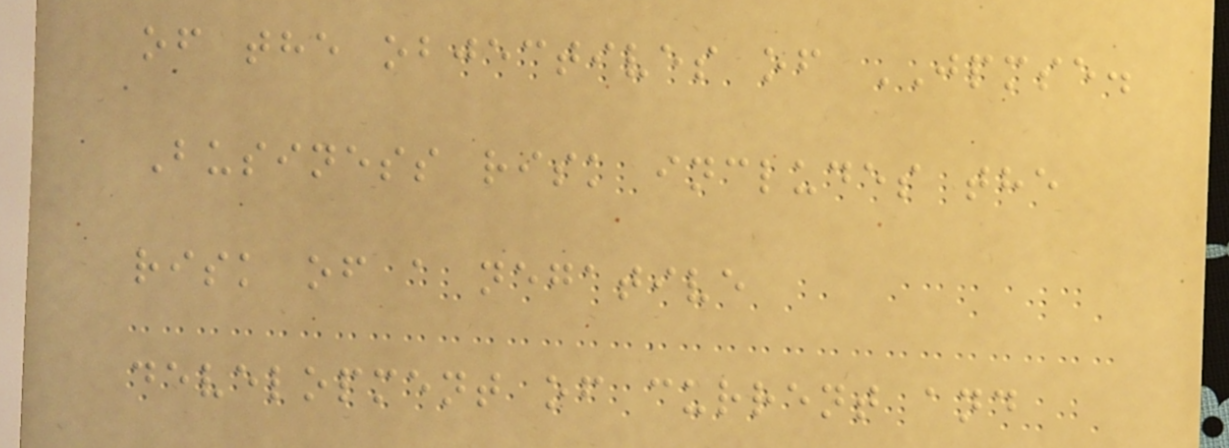of the objectives of JPMSE.
Business risk includes the
risk of a negative
development of current and
